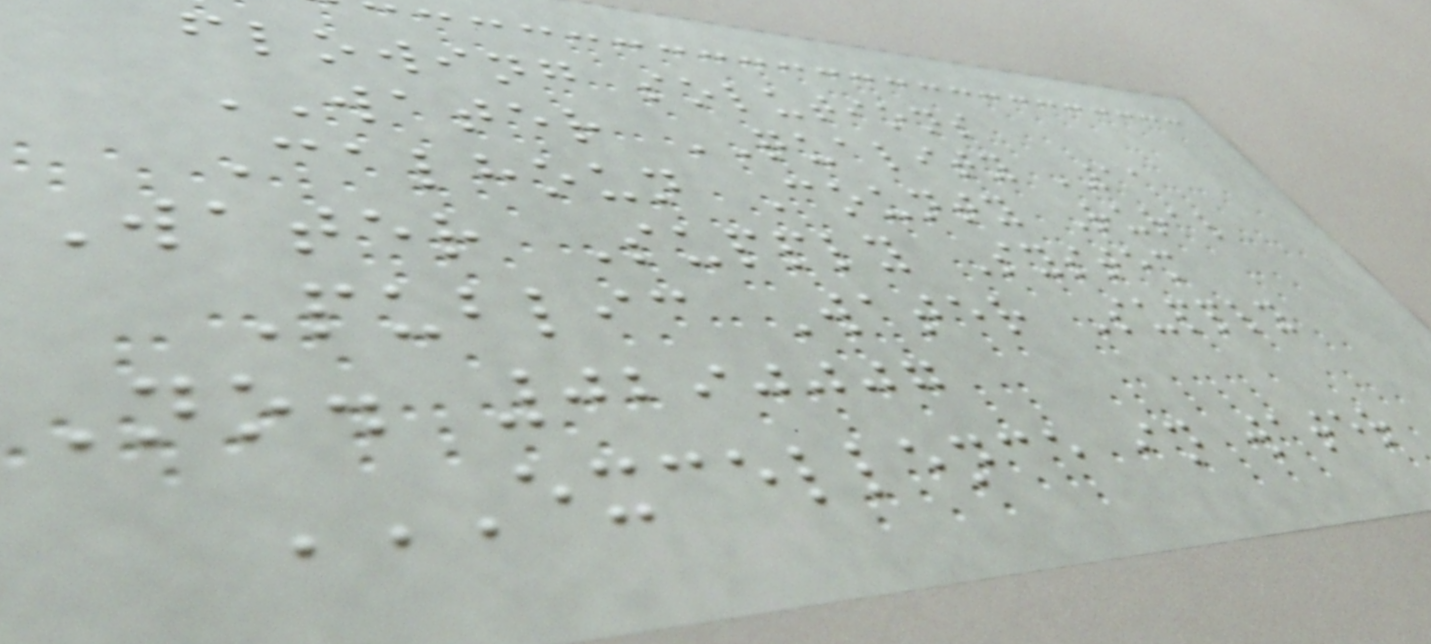flowing solutions
WATER QUALITY '11
Calhoun County Rural
Water Supply System
Public Water Supply
No. 0290007
EXCELLENCE IN WATER
